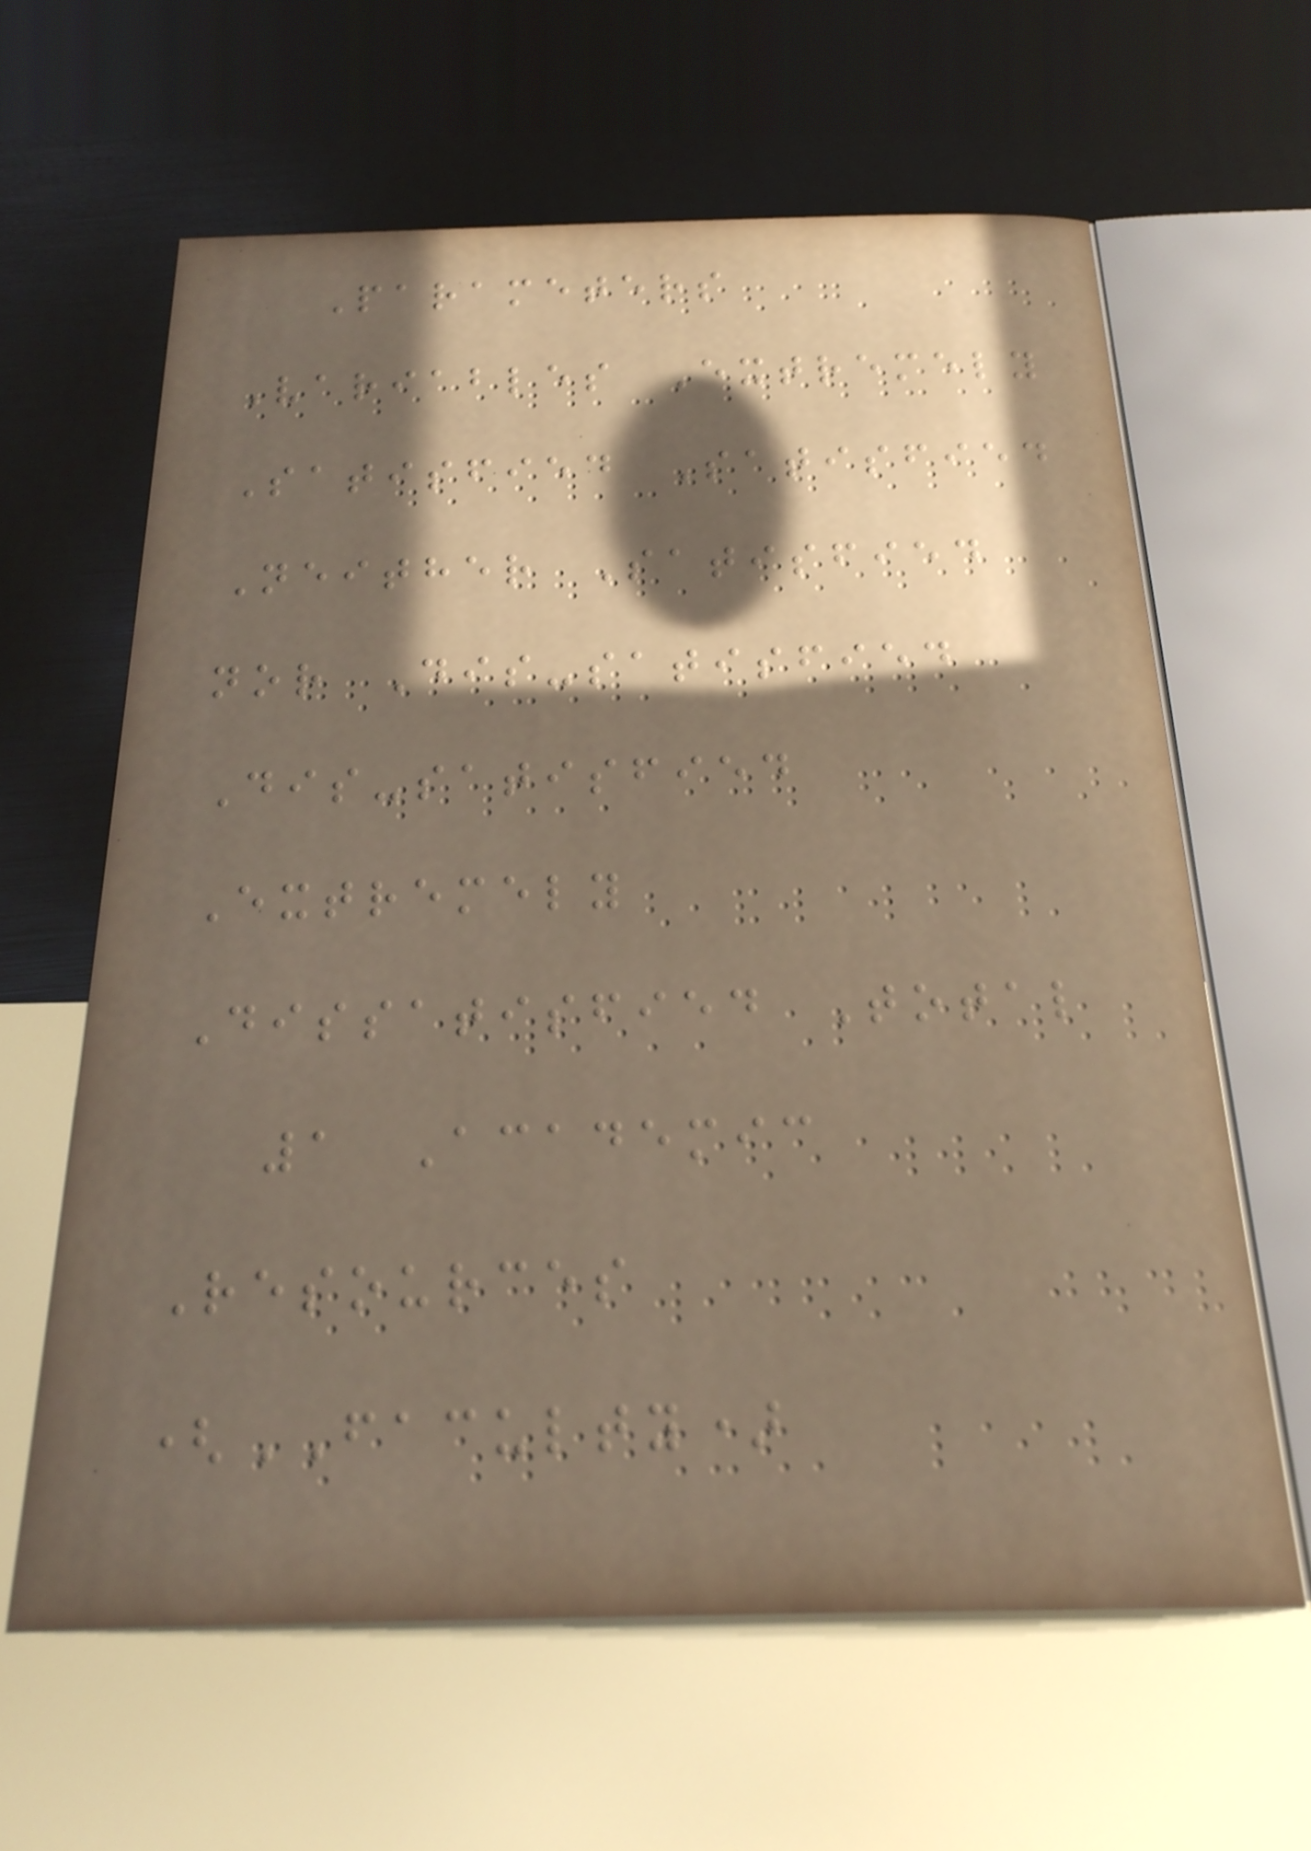Parameters
Variables Extremely
Satisfied Satisfied
Neither Satisfied
nor Dis-satisfied
Dis-satisfied
Extremely
Dissatisfied Total
1 Academic
Resources
(FACULTY)
